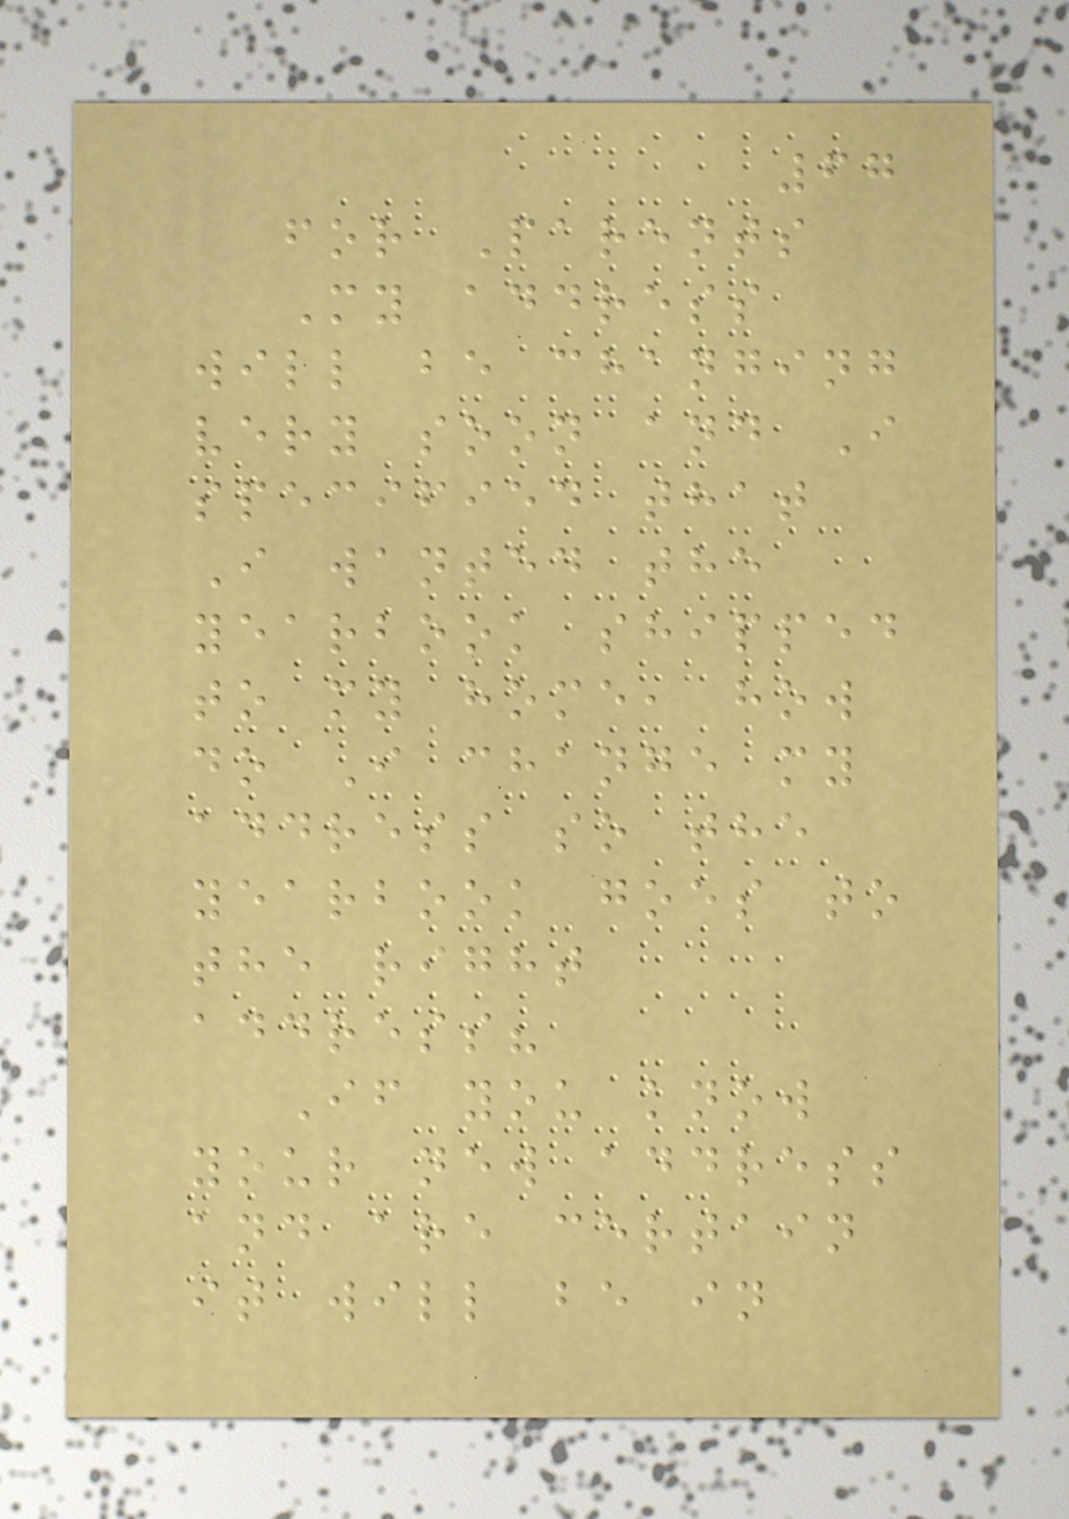67
for Parents
My address
will be changing
very soon and I
specified that
I wanted the
yearbook shipped
to my home, how
do I change my
address so the
yearbook goes to
the right
address?
If you know
your new address
and are certain
it will be in
